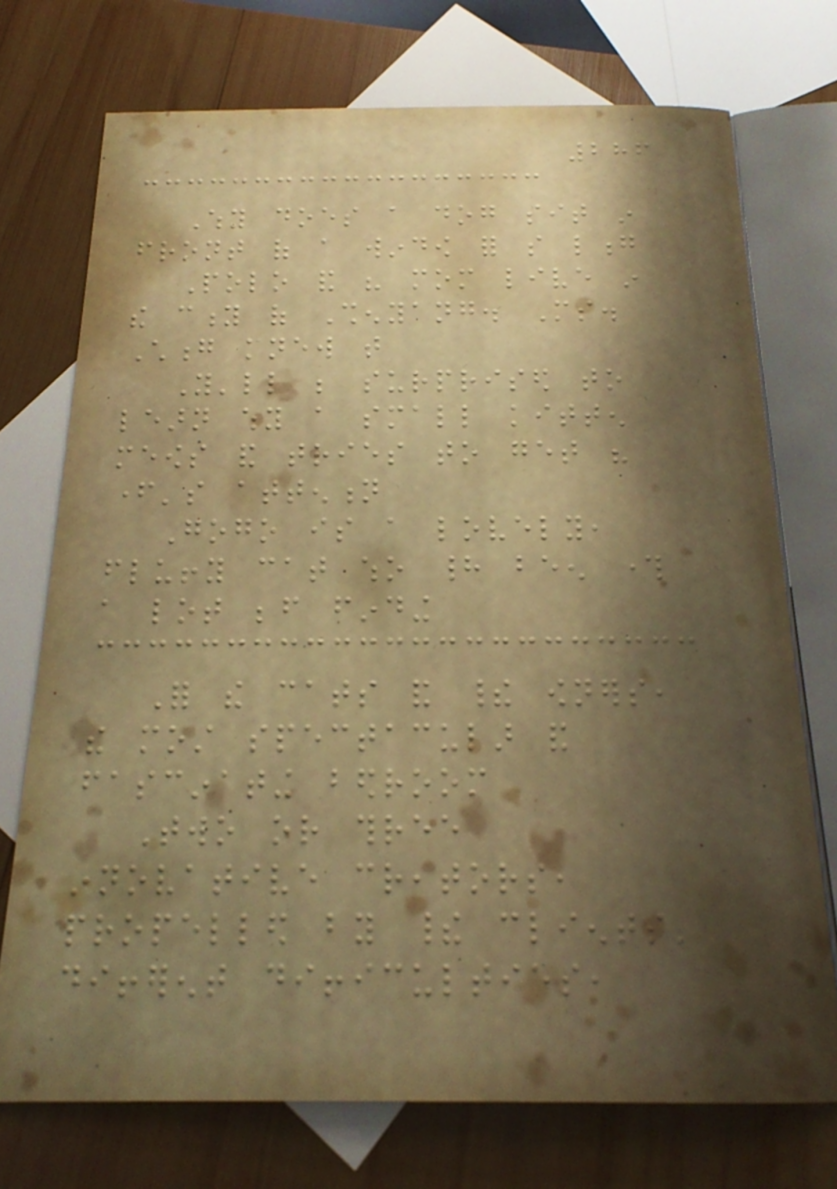286
Why does a dog sit in
front of a window for so long
Polo and his mom live in
the city of Shenyang. Ms.
Chong knew that
You'll be surprised to
learn why a small kitten
meows and tries to get his
father's attention
Gogo is a lovely,
fluffy cat who had been through
a lot before finding
For the cats and their owners,
the most spectacular and
fascinating bedroom
Two or three
innovative creators,
propelled by their clients'
different difficulties,
